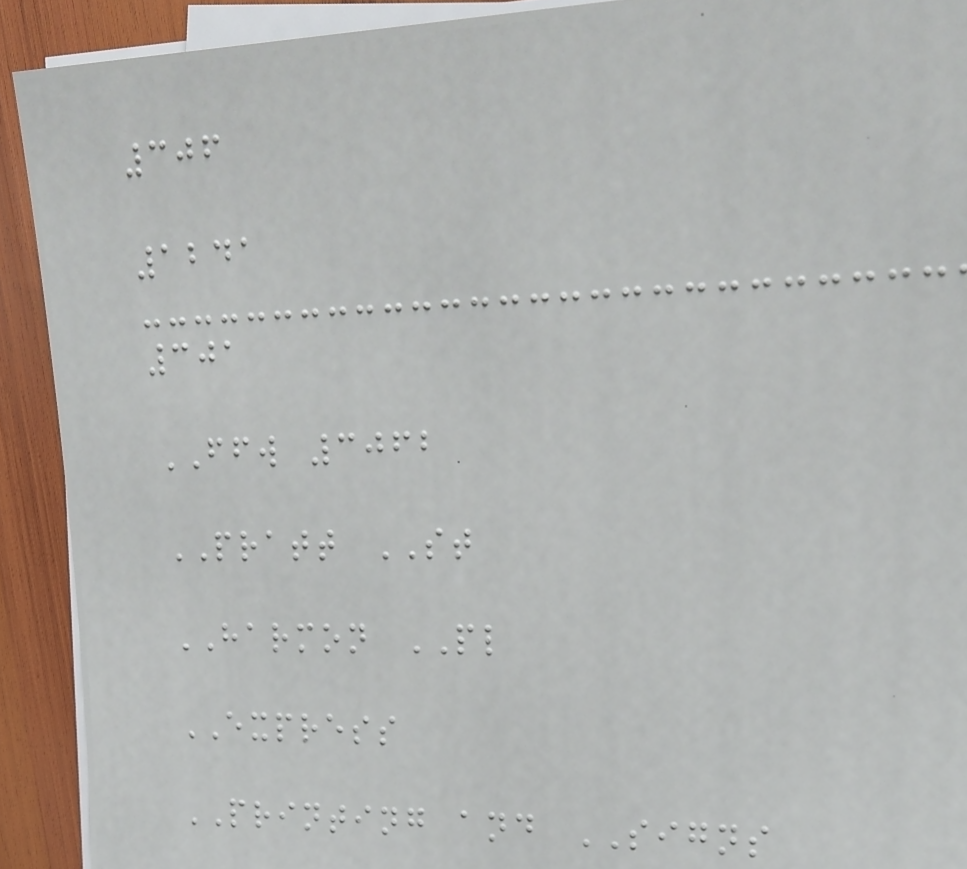306
1241
301
FFW 3062
PRATT ST
HARMON PL
EXPRESS
PRINTING and SIGNS
